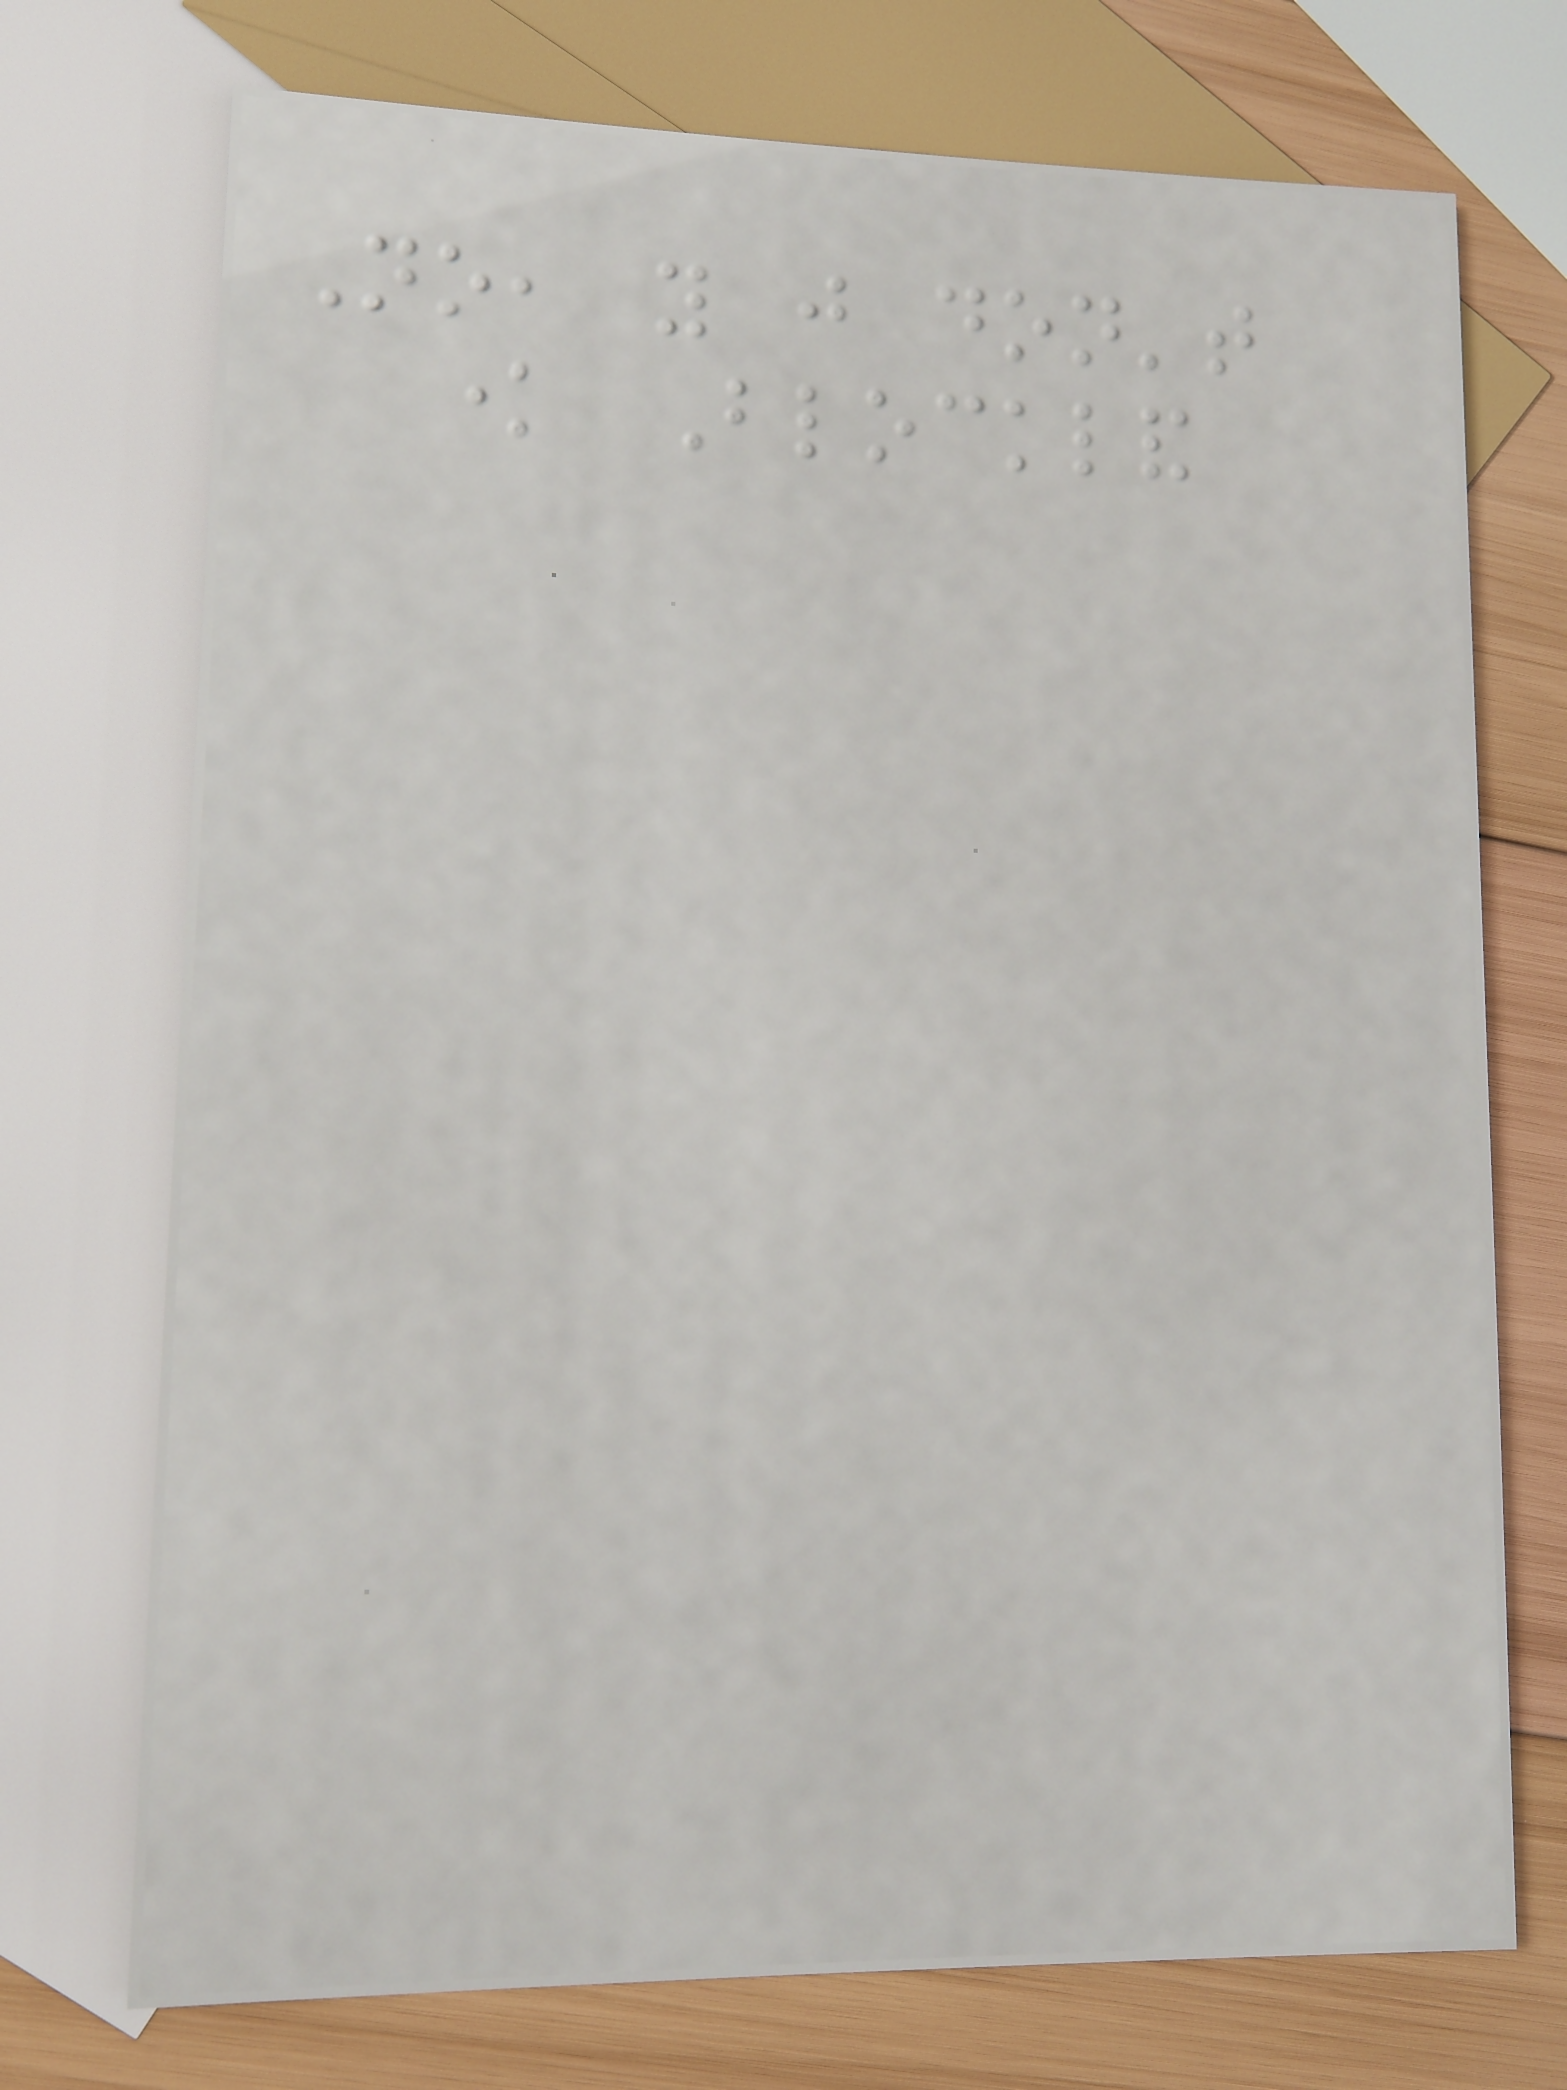No, you just don't
know Blockland
